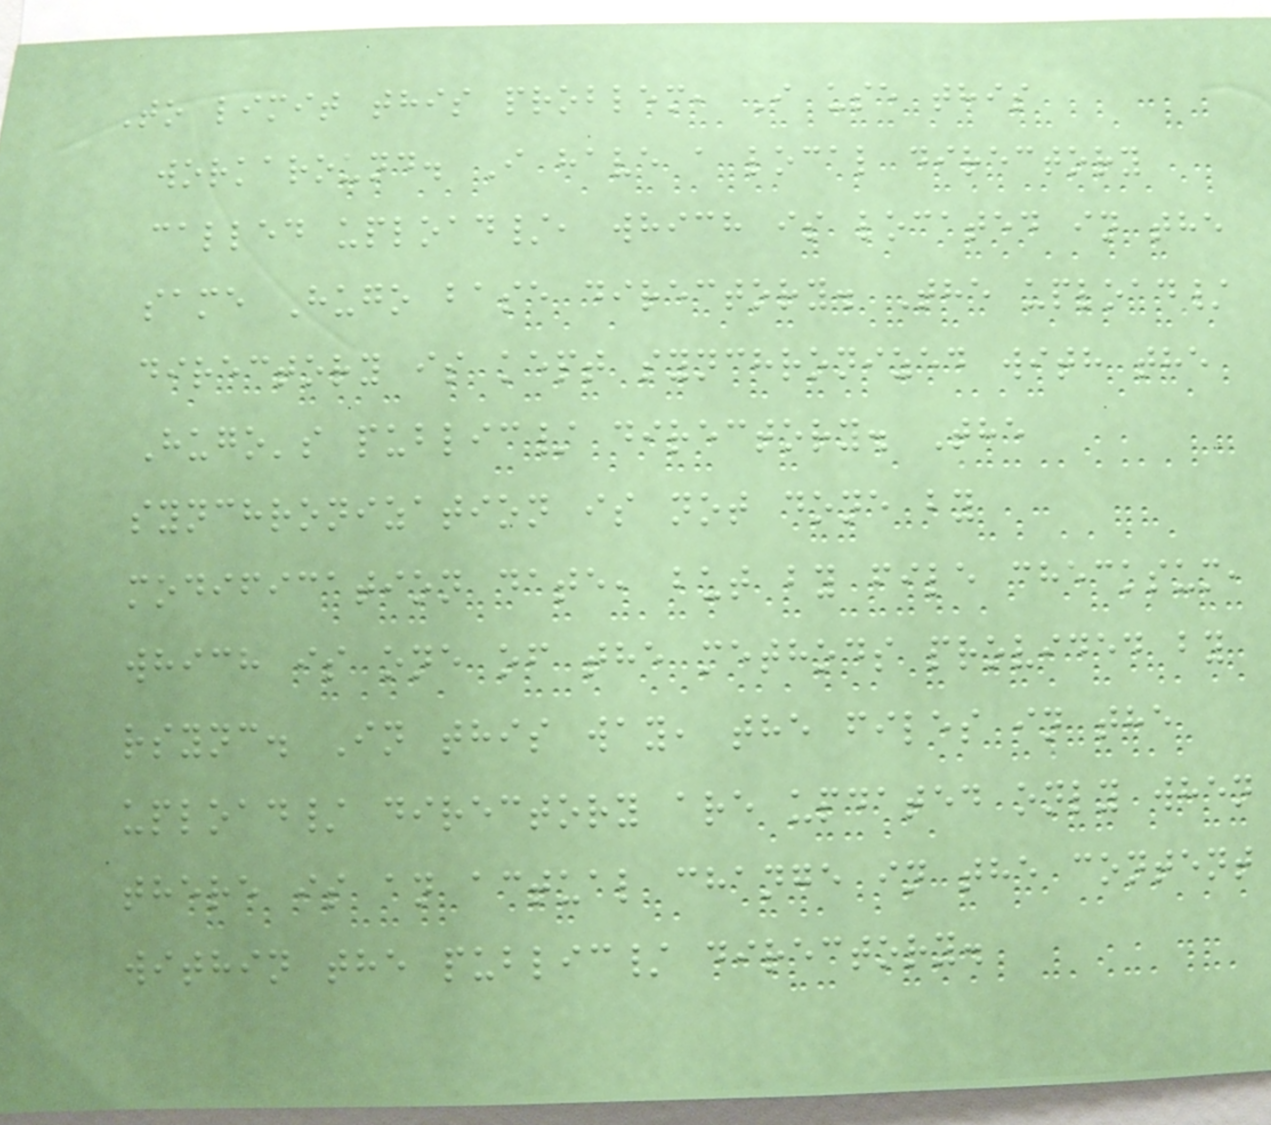To limit this problem, I use this
workaround. I have a local directory
called upload/, which is located in the
same Hugo base directory. The upload/
directory is kept synchronized with the
Hugo's public/ directory. The
synchronization is not done by
modification date, but by file checksum,
which is one of the methods provided by
rsync. In this way, the files in the
upload/ directory are updated only when
there is an actual change in the content
within the public/ directory.
